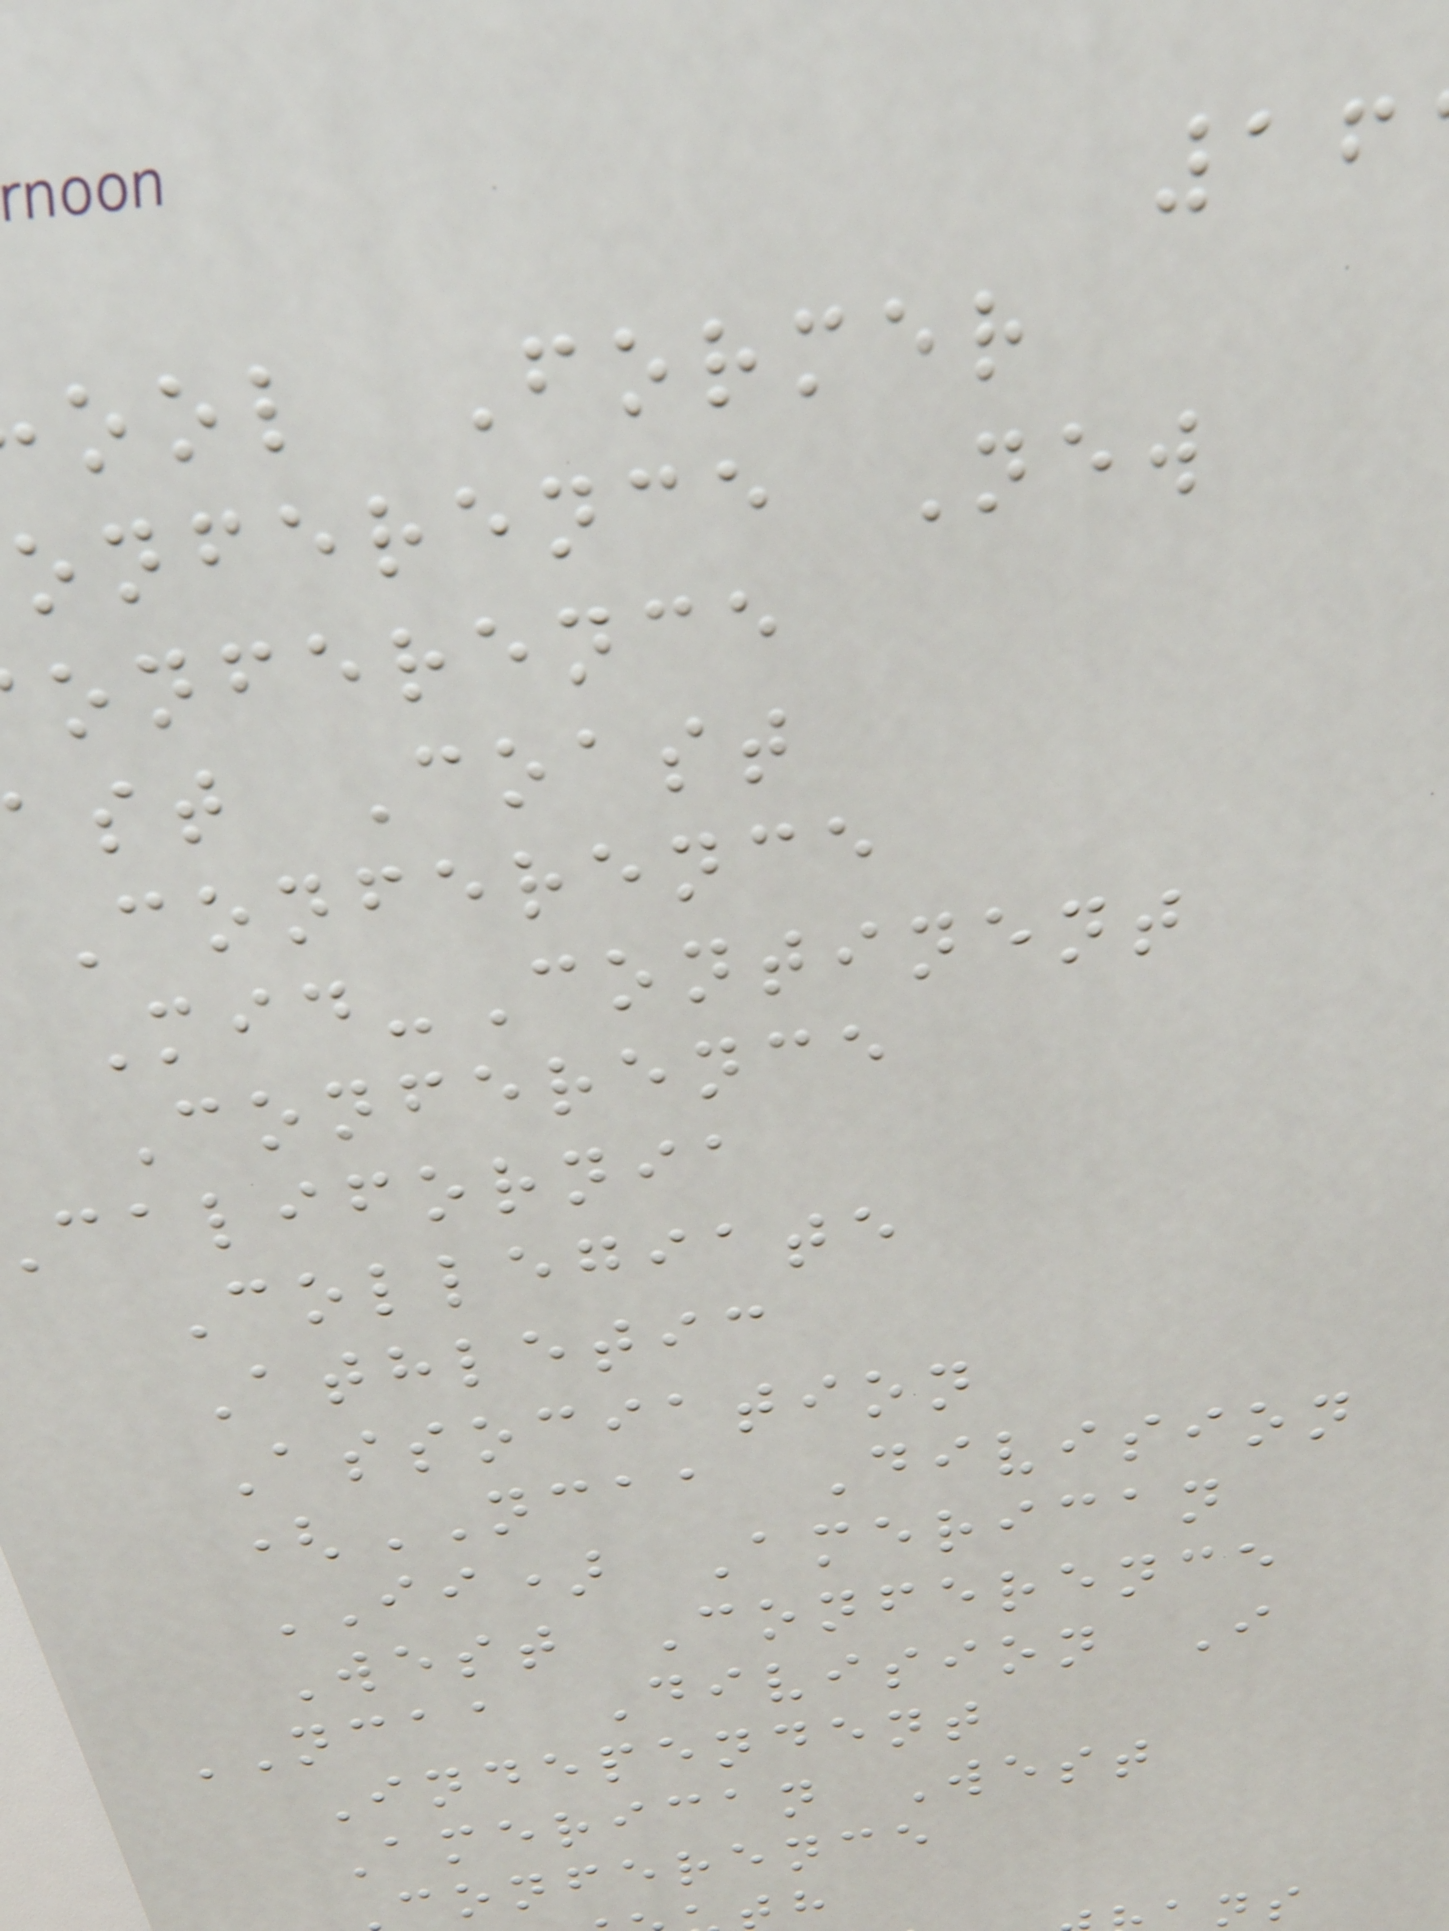ool Former
onference New
onference
ast Coast
Conference
Mid-Continent
Conference
california
Collegiate
Athletic
Association
(NCAA Division
II) American
West Conference
NCAA Division I
Independent
American West
conference
